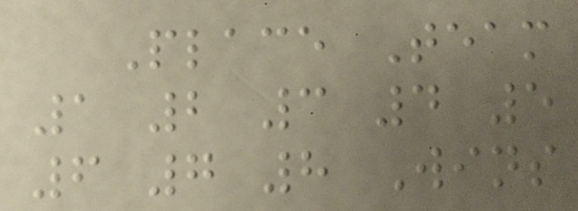Place Team
1 2 3 4 5
6 7 8 Wins
